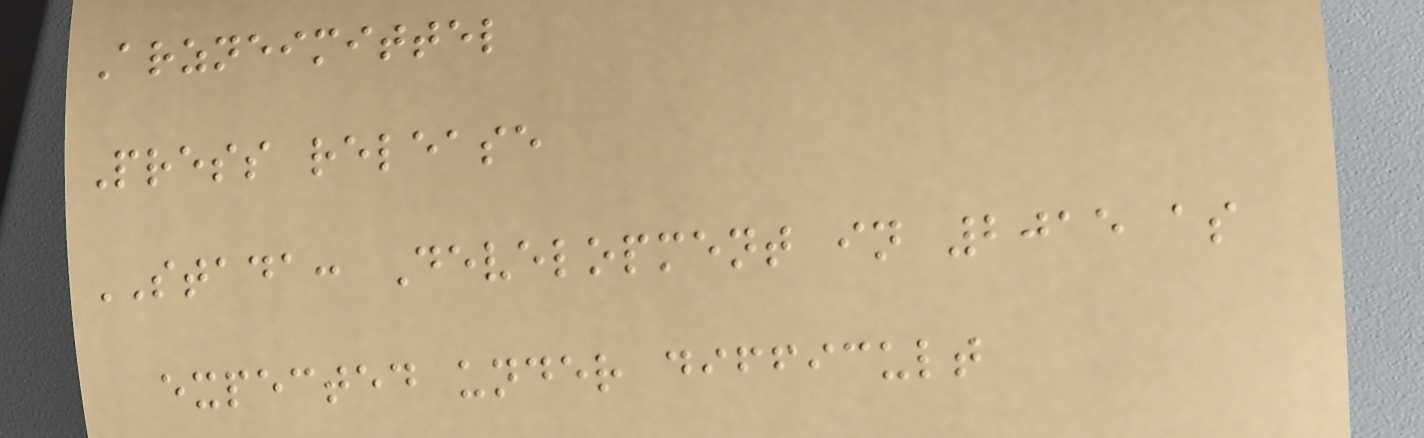Arzneimittel
Press release
STADA: Development in 2015 as
expected under difficult
